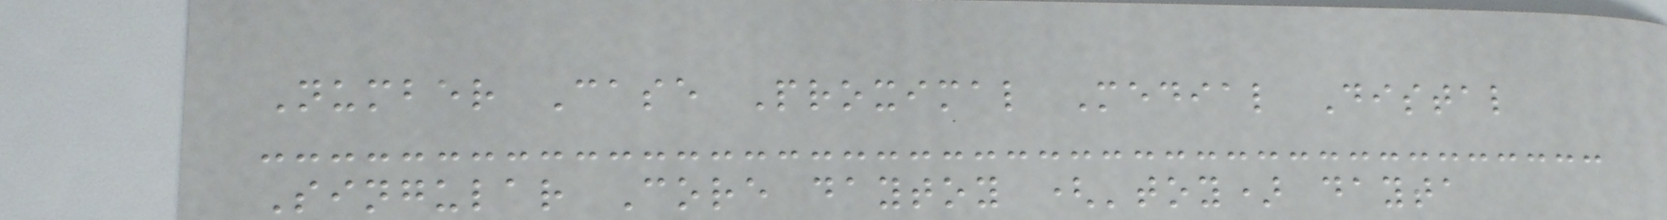Number Case Proximal Medial Distal
Singular Core daytoy ('toy) dayta
